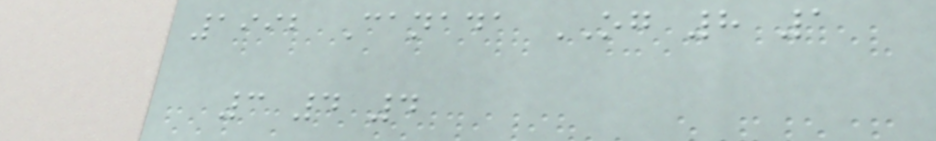1992 Canada OG 8 1
3 4 4
